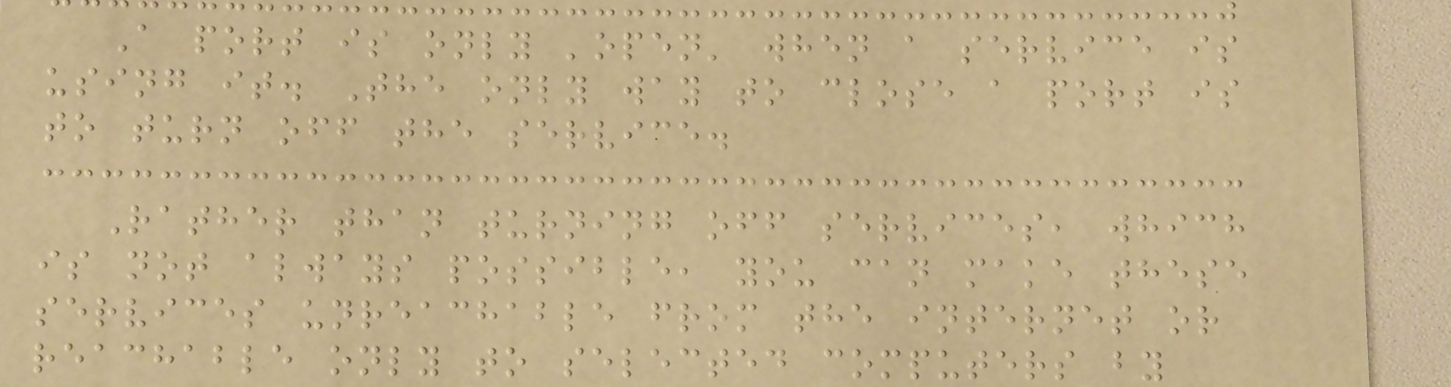A port is only 'open' when a service is
using it. The only way to close a port is
to turn off the service.
Rather than turning off services, which
is not always possible, you can make these
services unreachable from the internet or
reachable only to selected computers by
